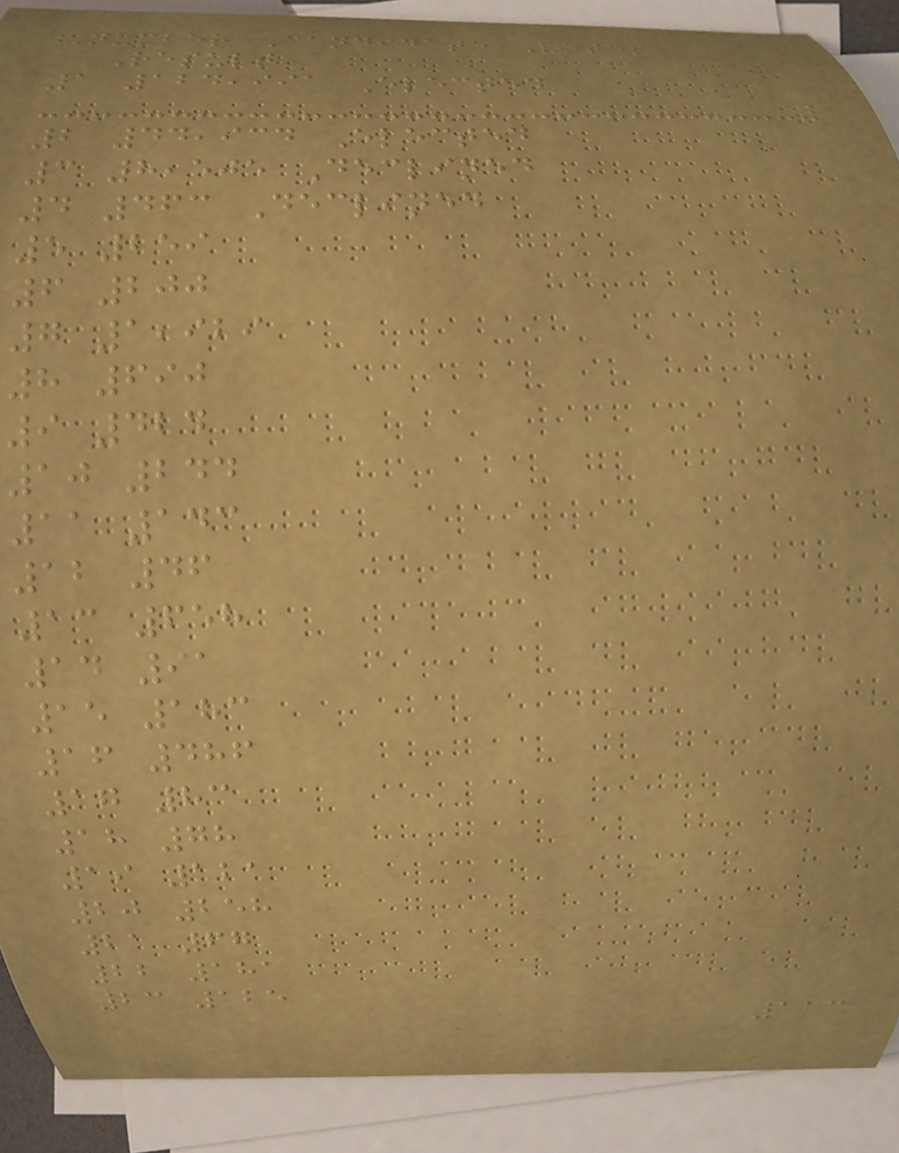Number Candidate Votes
Result
1 124,991 Elected
2 44,934 Elected
3 8,505 Declined
4 463 Declined
5 259
6 200
7 1,929
8 690
9 424
10 244
11 143
12 46
13 658
14 91
15 183
16 486
17 83
18 78
19 121
20 258
21 67
22 181
23 125
113
